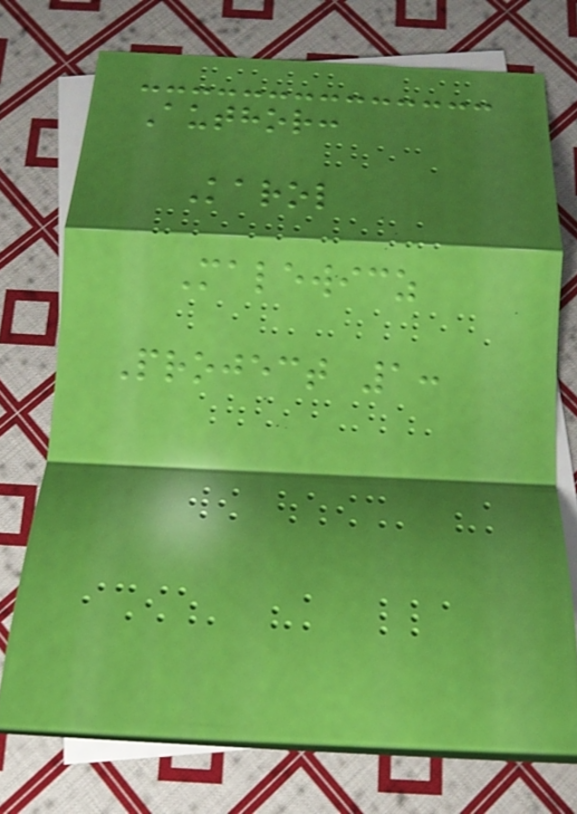Author:
Karol
Malewicz
Project 1:
